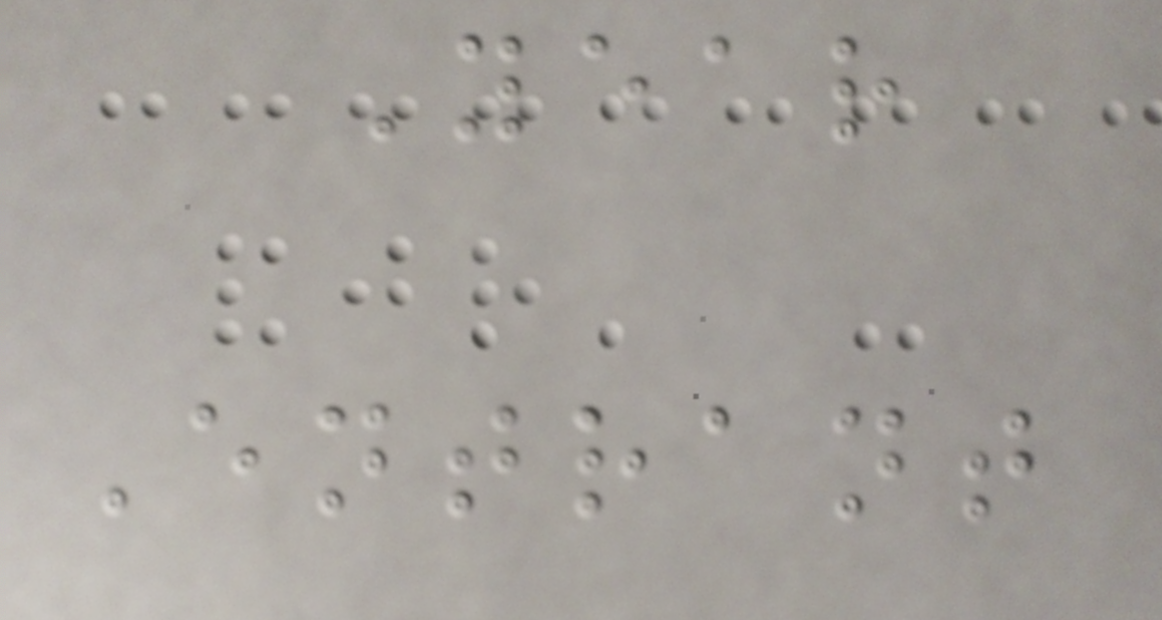Year
Entrant
